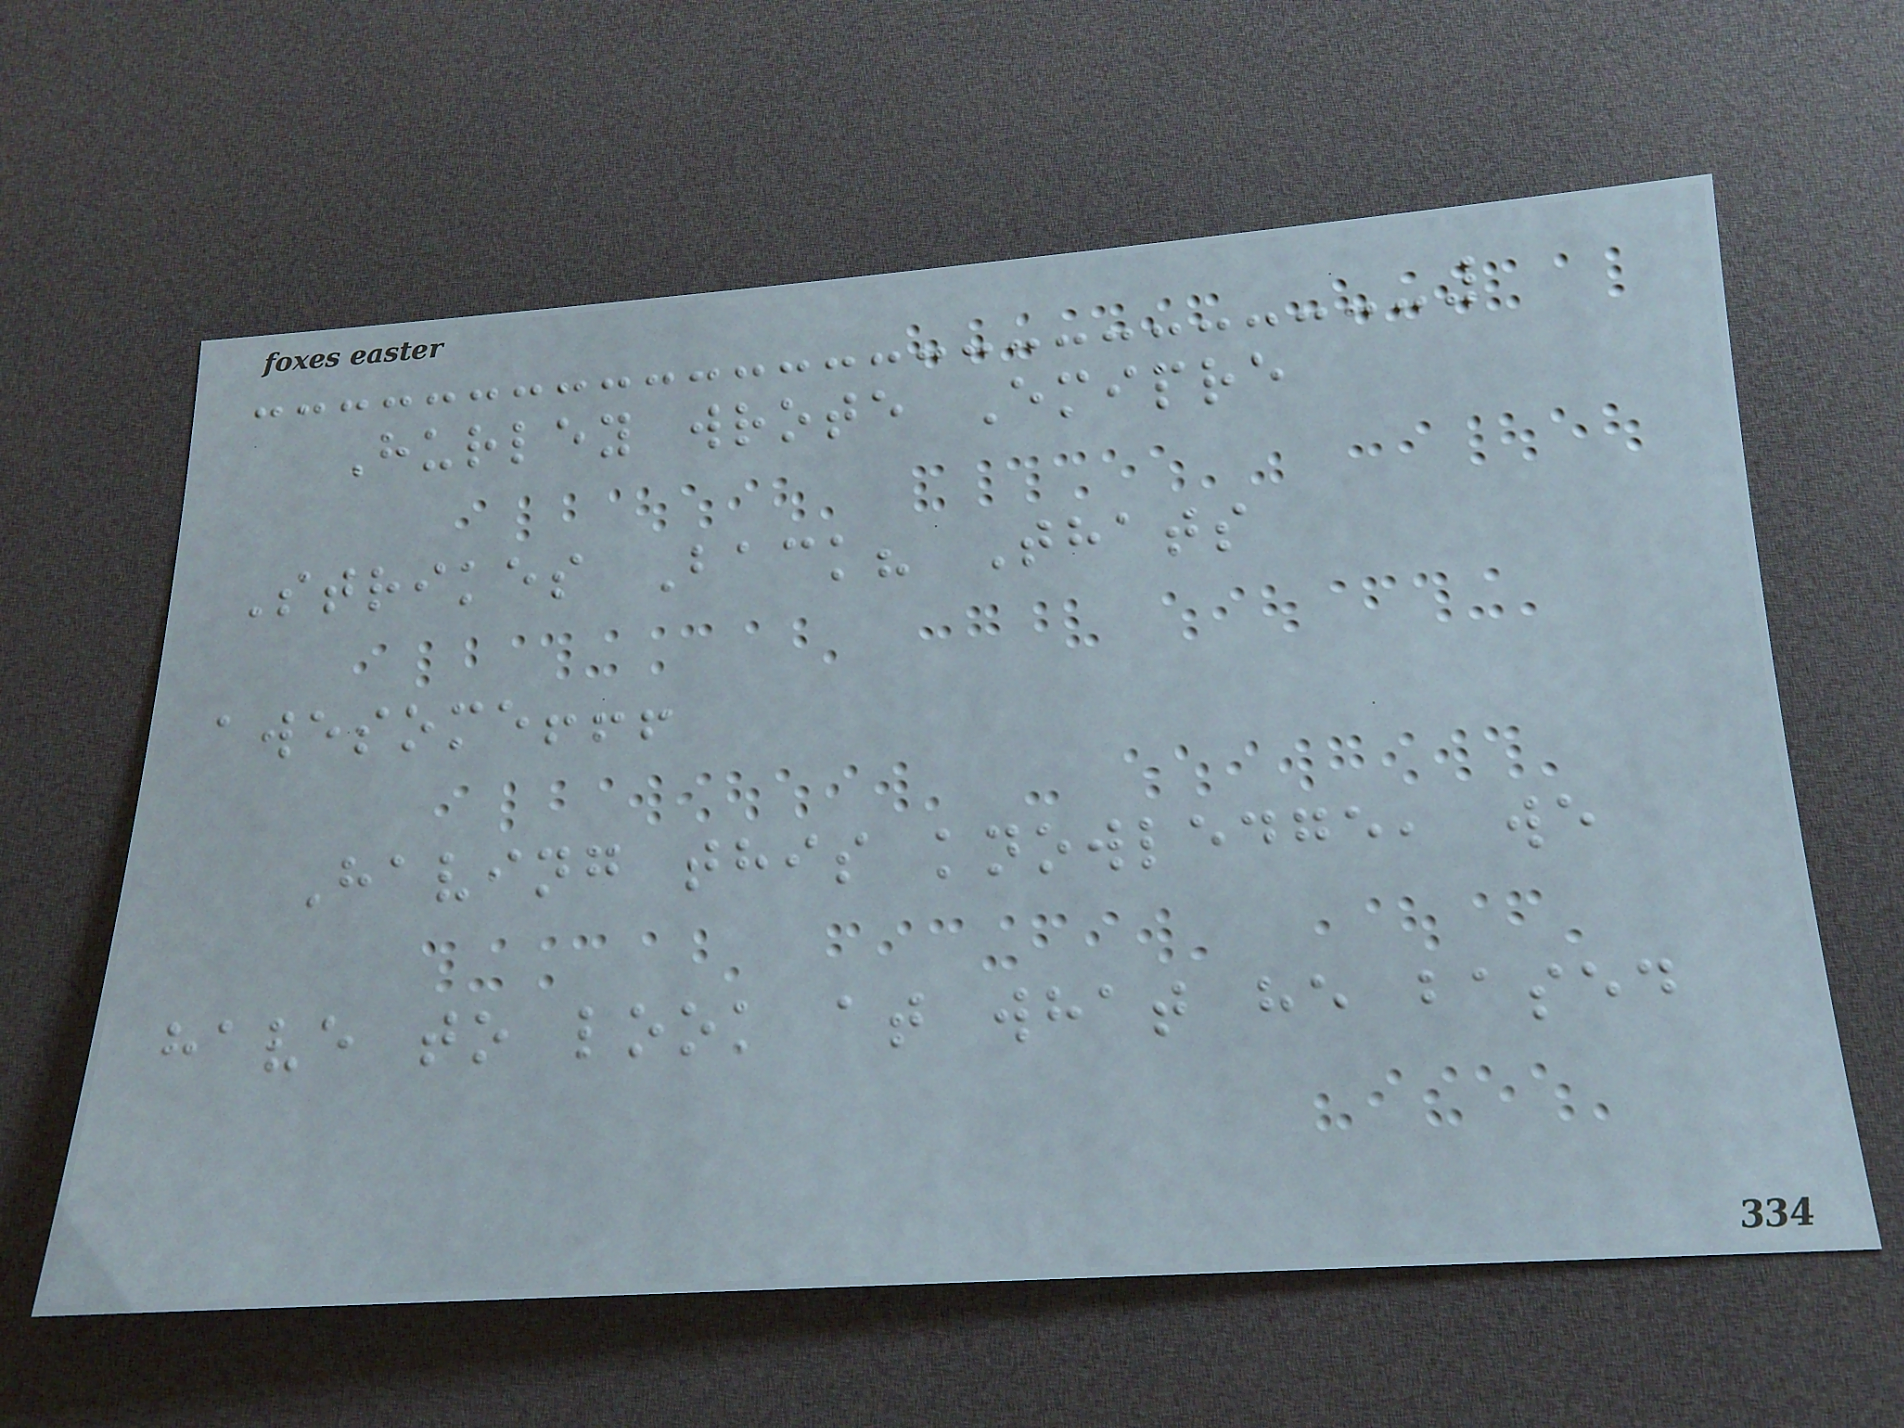Hurley wrote Emipre
Strikes Back? Thats
awesome!!!
Having this knowledge, we
have to look at what he based
